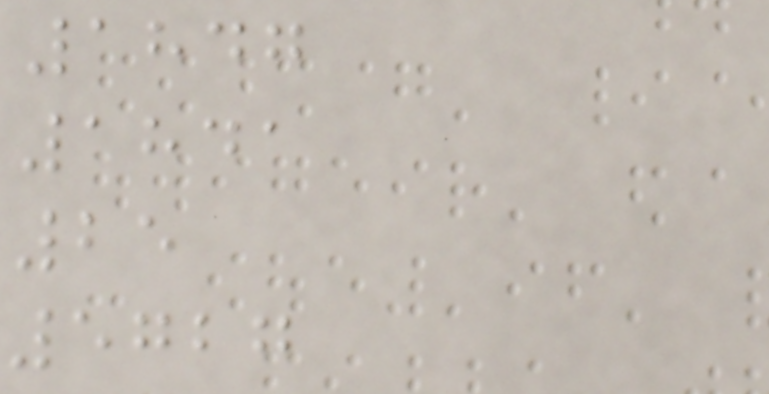1847
1841
25
5727
